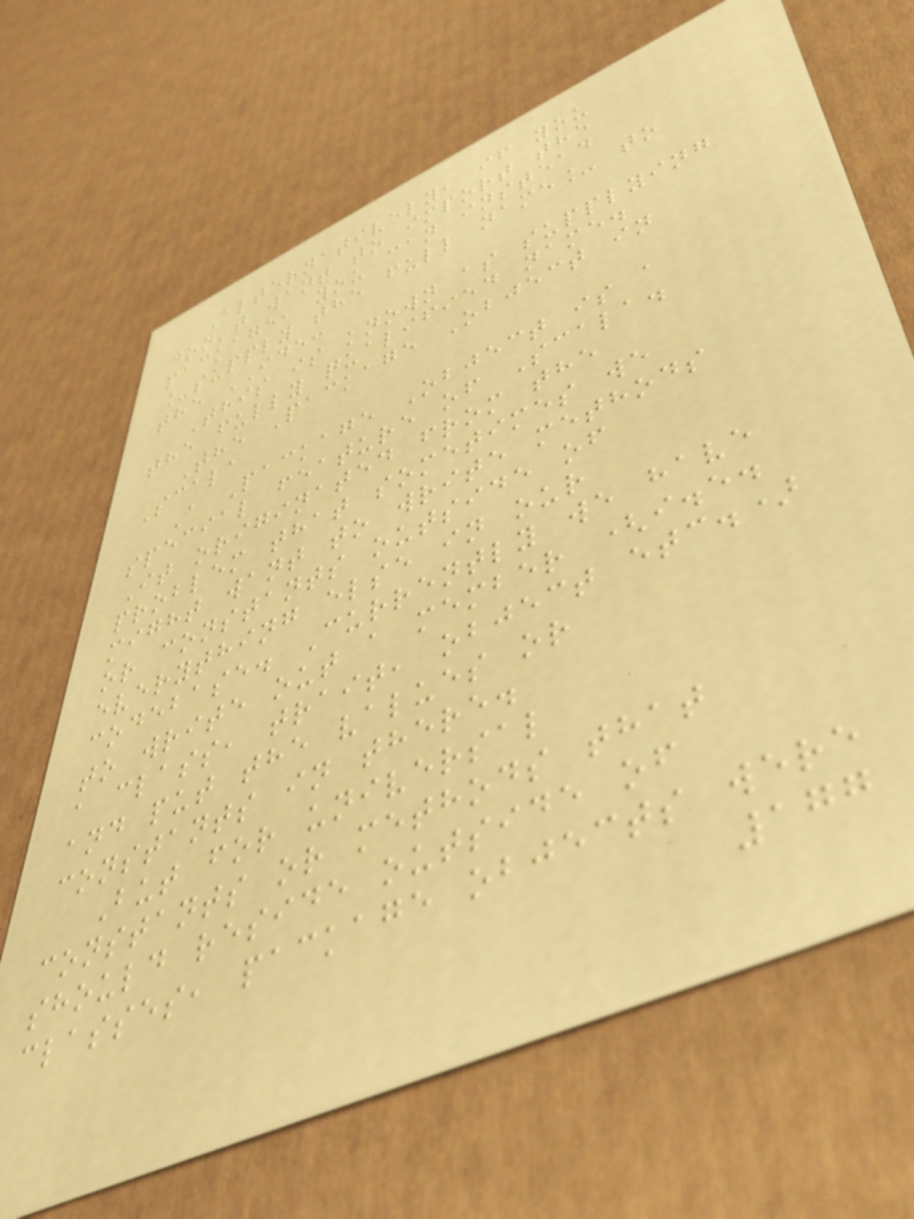Alternatively, if you
don't want to import the
package, you can instead
_supply the full name_ to
the IDE:
This is known as supplying
the fully qualified name.
The Package Object in
Scala
A Package Object is a
special feature of Scala.
It originated from the
problem that sometimes we
might want to write methods
or constants outside of
everything else in our
codebase. Currently we have
to write out a member (i.e.
a class, trait, object etc.)
and put the values or
constants in there.
But for universal
constants or methods that
should reside outside of
classes, package objects were
177
